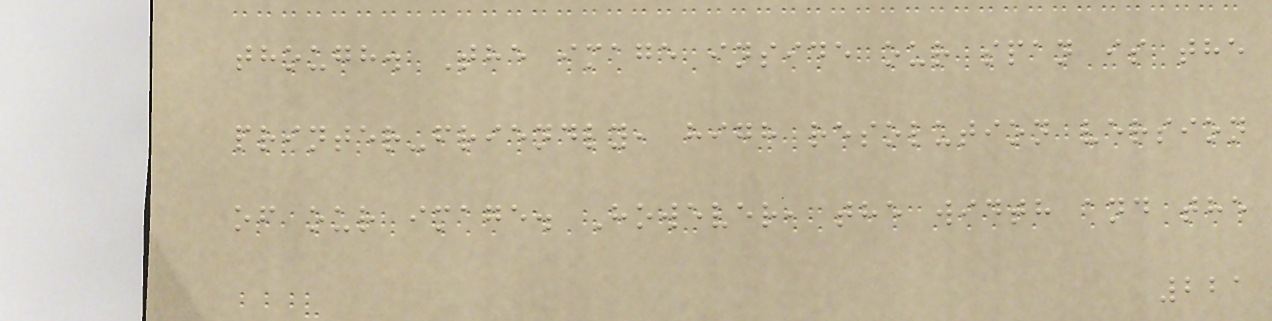though. The image inside our span is the
printer-friendly, high resolution version
of our image. However, the width and the
221
